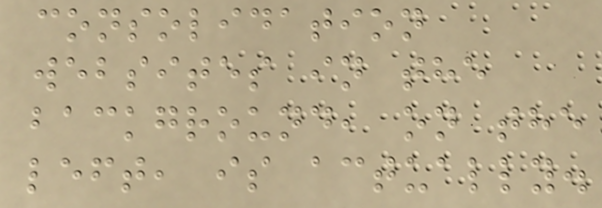consolidation
websites in the
background, on the
left, is actually.
